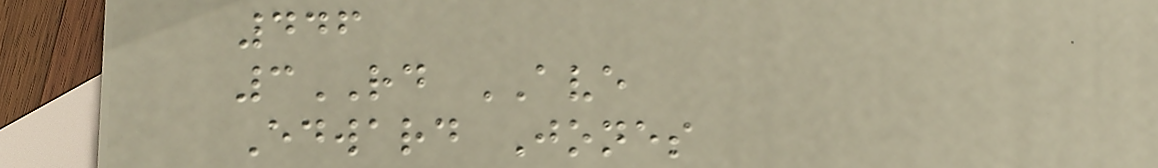446
3RD AVE
Edward Jones
